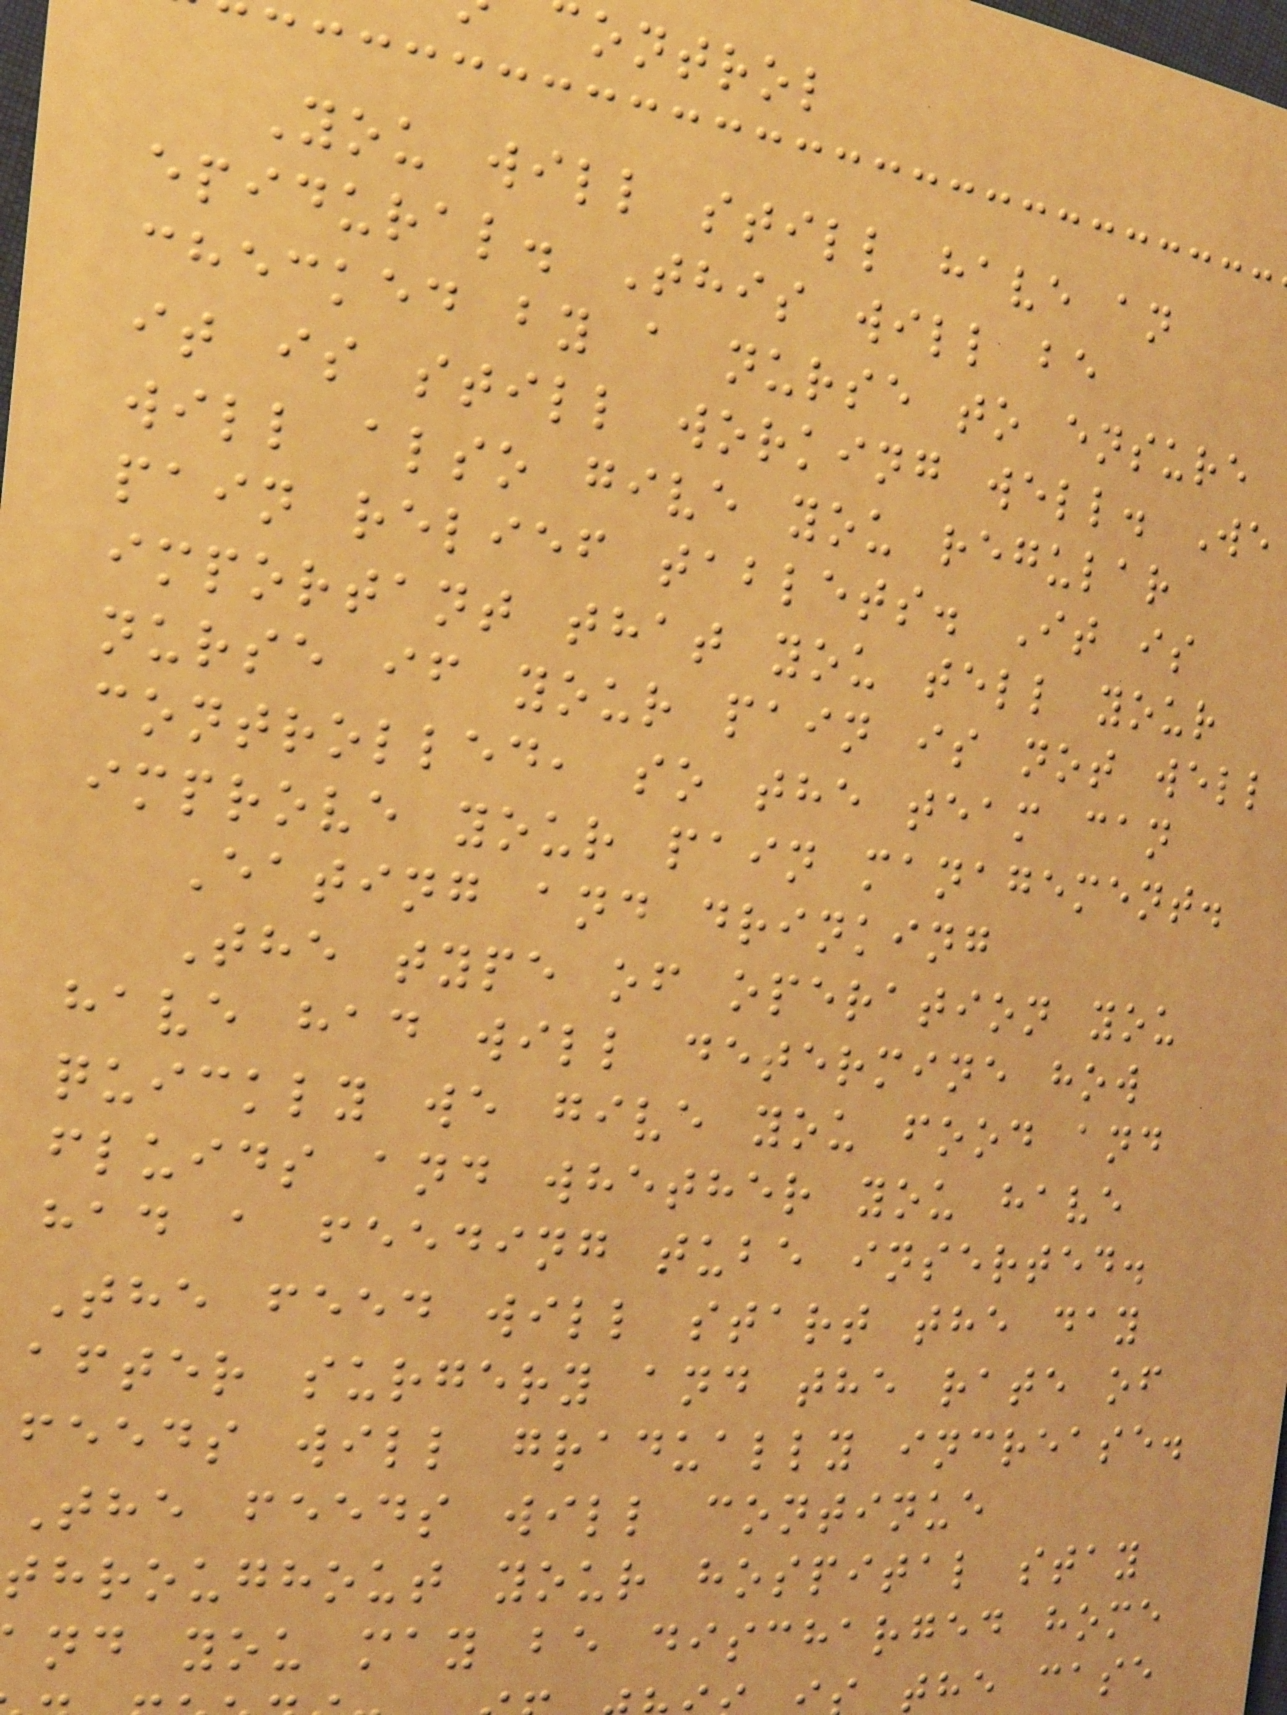ontrol
You will still have an
epidural. This will be
checked by a nurse to ensure
it is still working well. We
will also give you regular
pain relief tablets. It is
important that you tell your
nurse if your pain is not well
controlled, so the team can
improve your pain management.
Eating and drinking
The type of operation you
have had will determine how
quickly we give you food and
fluids and whether you have
had a feeding tube inserted.
The feed will start the day
after surgery and the rate of
feeds will gradually increase.
The feeds will continue
throughout your hospital stay
nd you may be discharged home
the case
